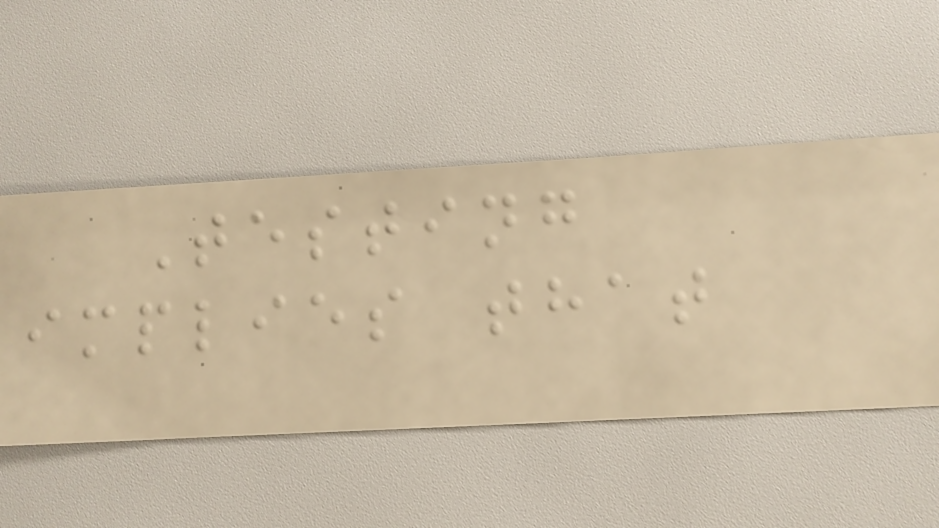Testing
implies that
